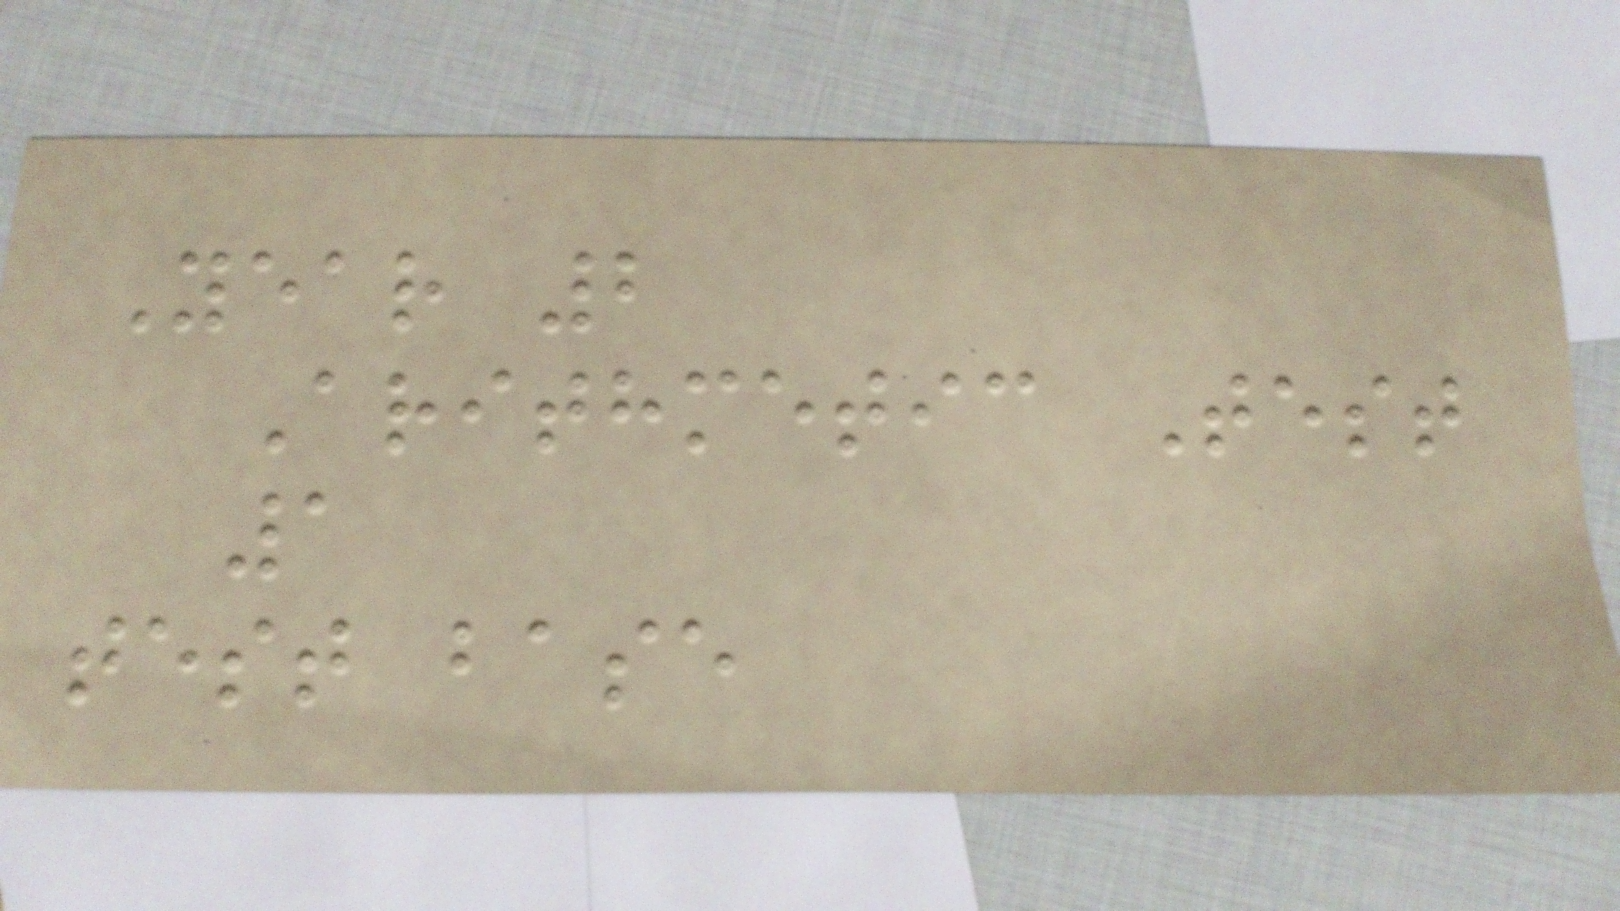Year 2
Arithmetic Test
1
test base
